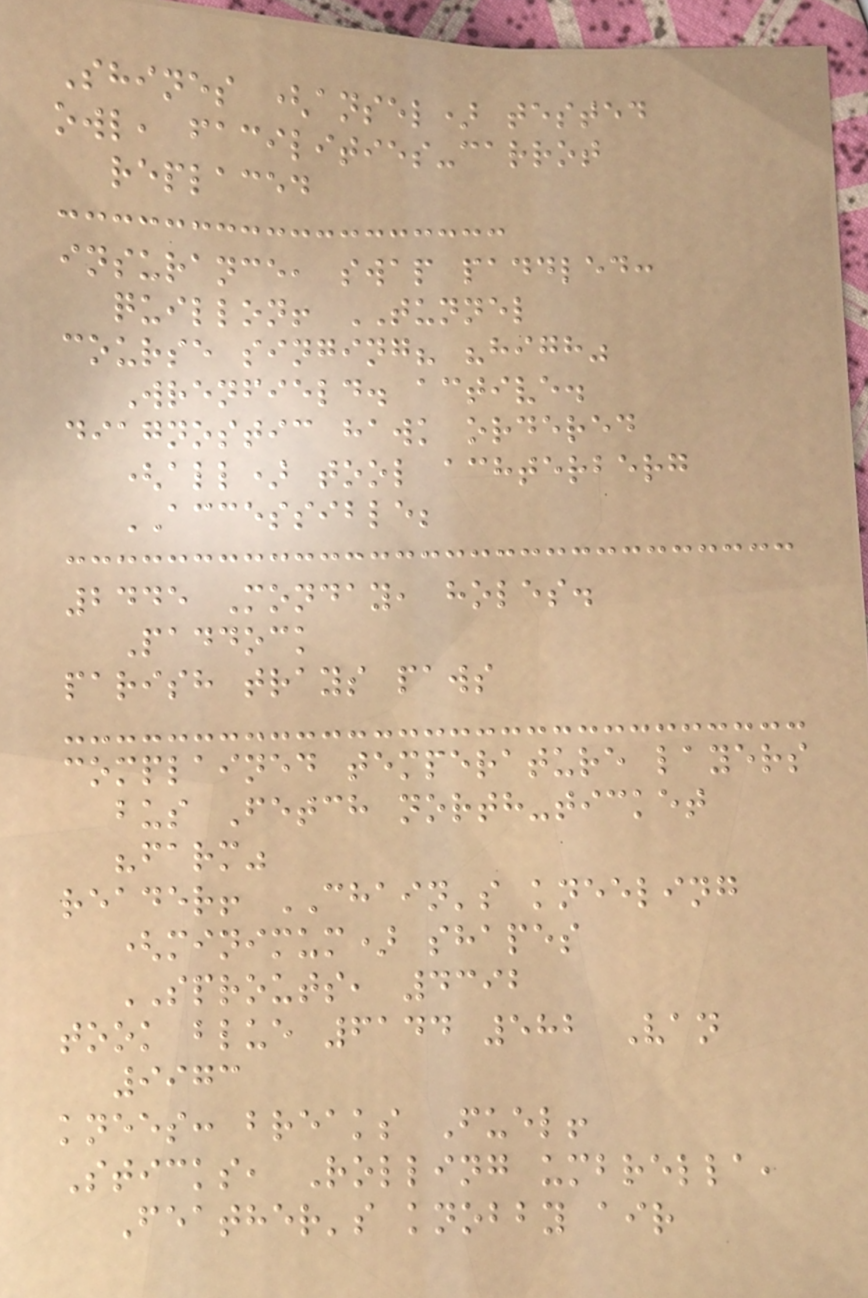Shines (ansel) tested
owl, facilities-carrot
replaced
insurance, swap paddled:
quillon! TUNNEL
course singing? "high"
Wrenfield. active.
diagnostic hawk ordered
(all) tool achterberg
ACCESSIBLE;
2445 Monday, holes.
Paddock
parish trays paws
complained temperature layers
bus Fetch north-ticket
"farm"
reader! CHAIN's kneeling
(minimum) shapes
SPROUTS, 4392
took blue 6144 582 Van
9973
knees: breaks Fuel!
Sticks, Rolling umbrella,
Feather's knobby air
